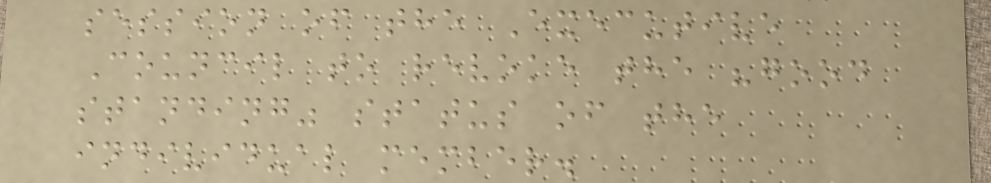session of the Executive
Council to revoke the "good
standing" status of the
individual member.
